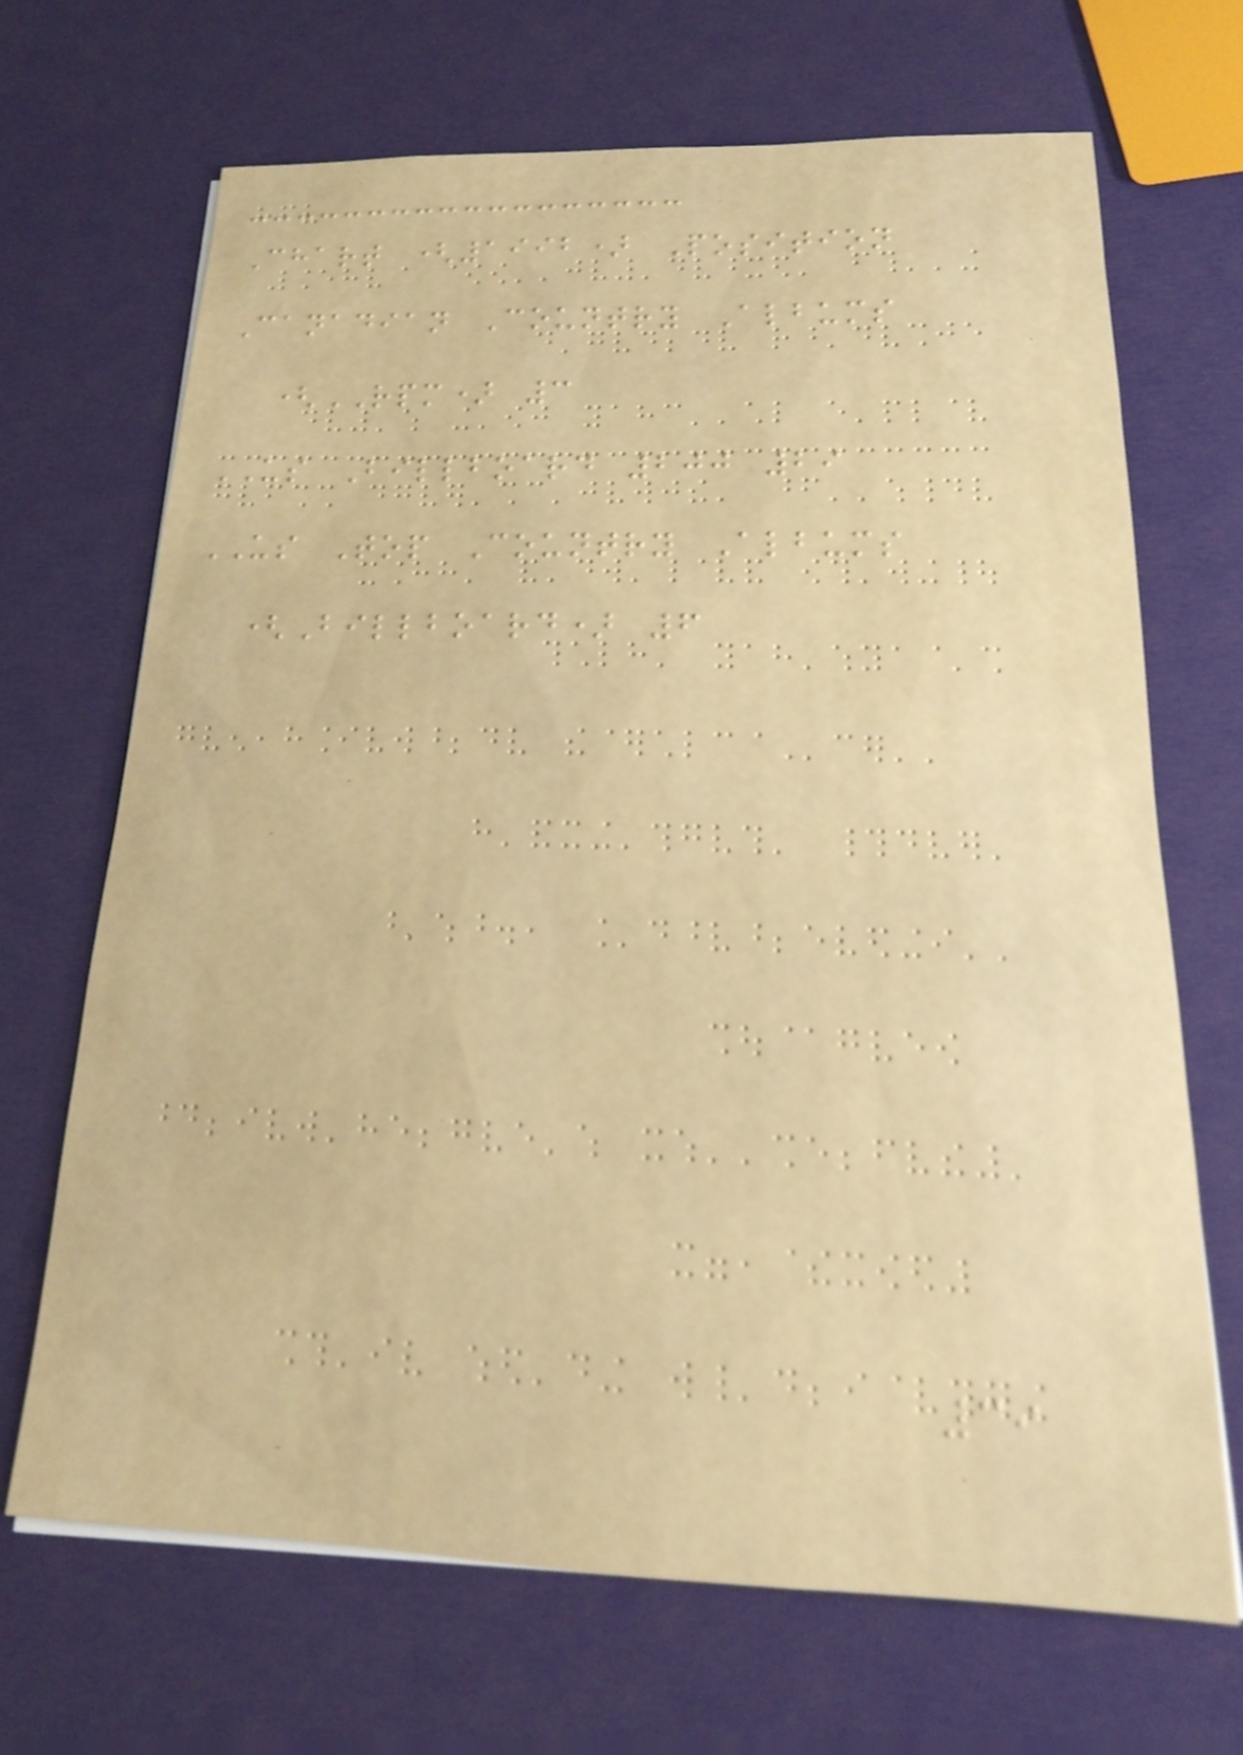Chart (1992) Position
Canadian Country Albums
(RPM) 3
US Billboard 200 29
US Top Country Albums
(Billboard) 6
39
